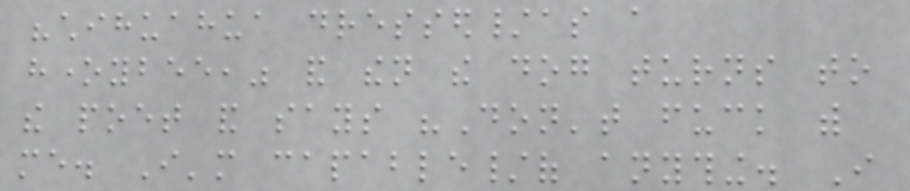"chihuahua dressed/as a
honeybee," and then the dog turns to
the poet and says "Don't fuck with
me. I'm capable/of anything. I
